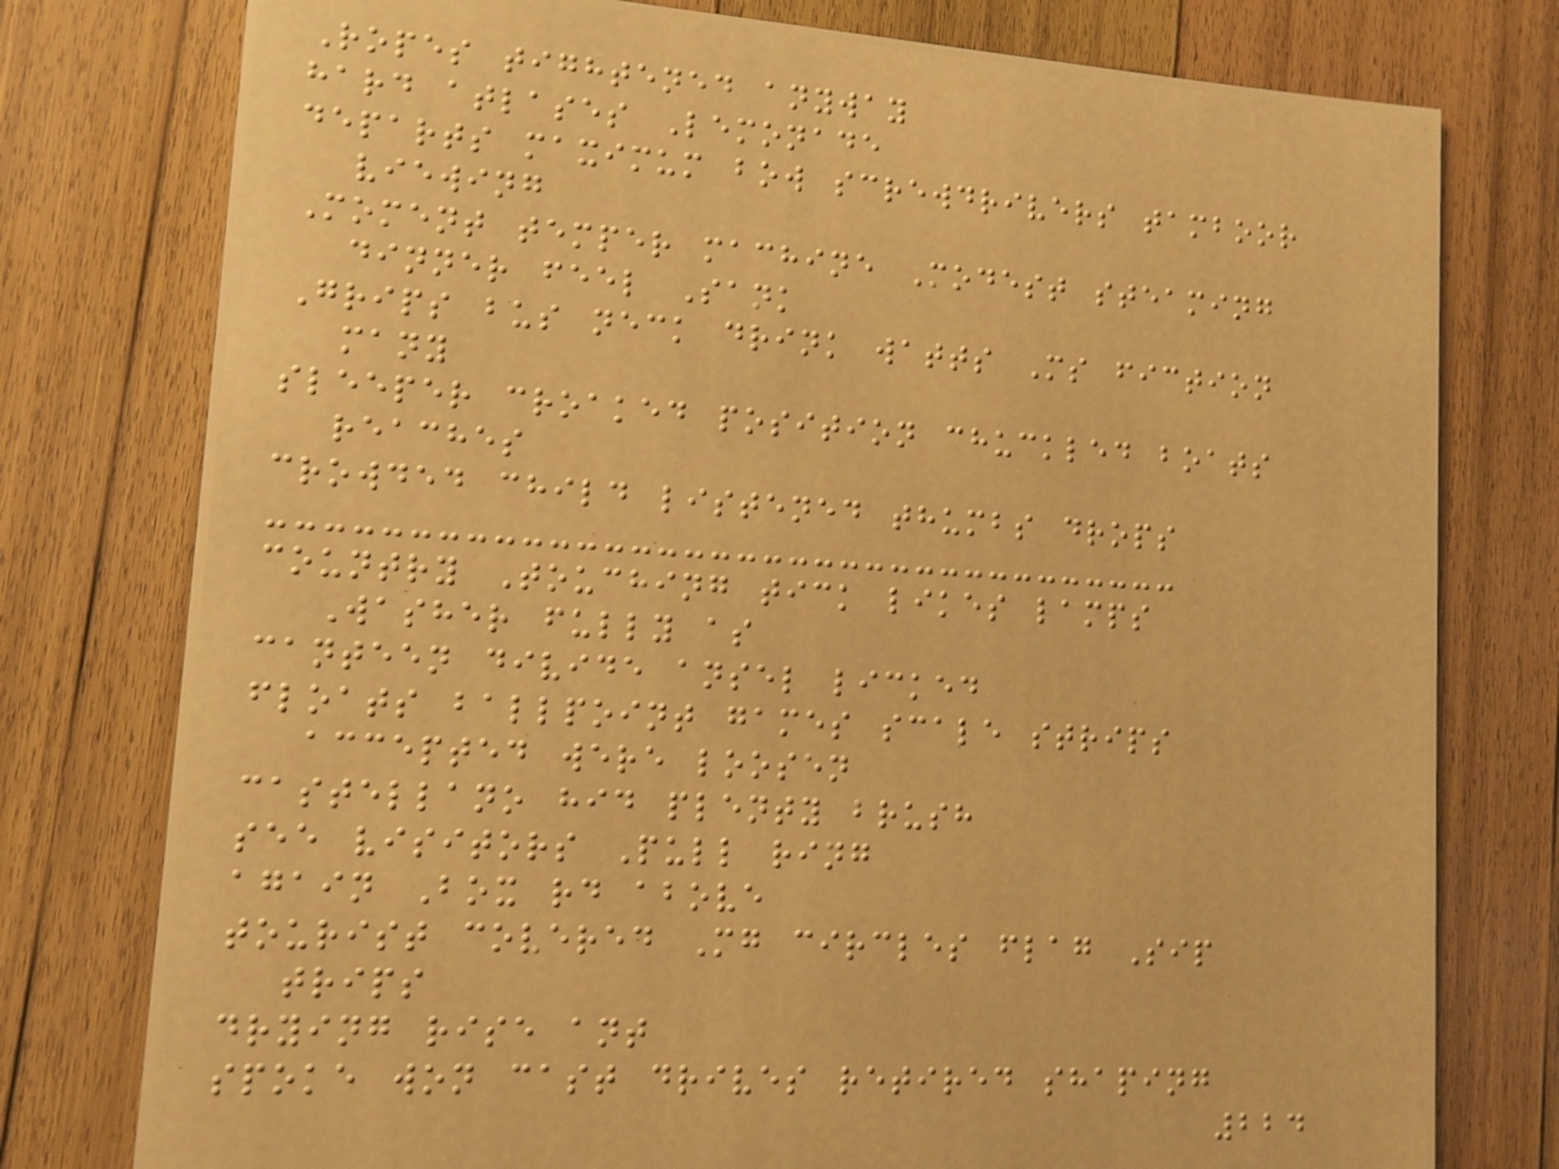Ropes tightened anyway
hard atlases Lemonade
departs maximum bow screwdrivers tamboor
viewing
Moment temper machine Modest steaming
dinner feel Sank
Grips bus neck drink watts Ms fiction
many
sleeper croaked position chuckled boats
reaches
crowded child listened thumbs drops
country Touching tick likes lamps
Washer fully as
canteen divide ansel licked
floats ballpoint games scale strips
accepted were loosen
castellano hid plenty brush
see visitors Pull ring
again Box rd above
tourist covered Mg circles flag Sip
trips
drying rise ant
spoke won cast drives retired shaping
224
